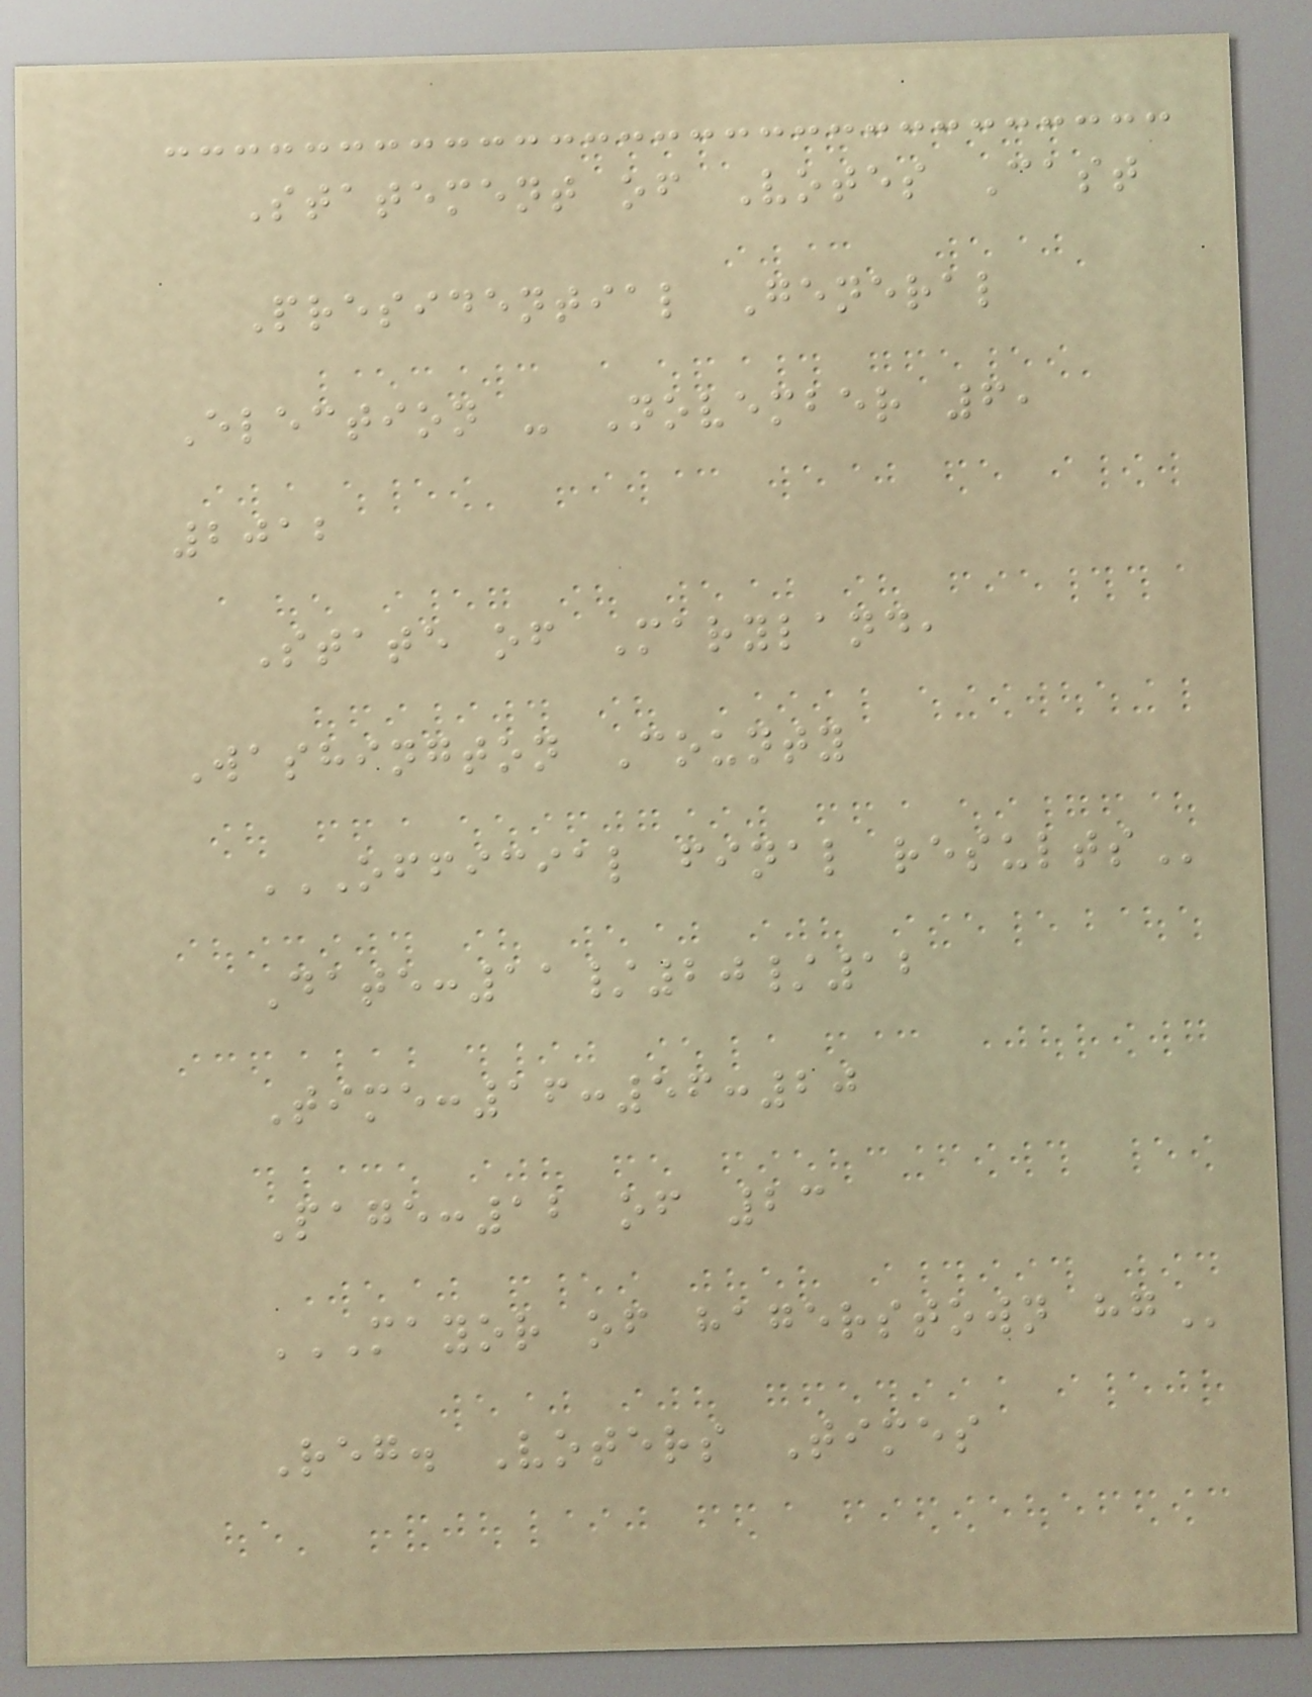Statement of Votes Cast
Presidential General
Election - November 6,
2012
State of Maryland,
Washington County
OFFICIAL FINAL RESULTS
Date:11/20/12
Time:16:56:20
Page:12 of 23
MAYOR OF HAGERSTOWN HG
Reg. Voters Times
